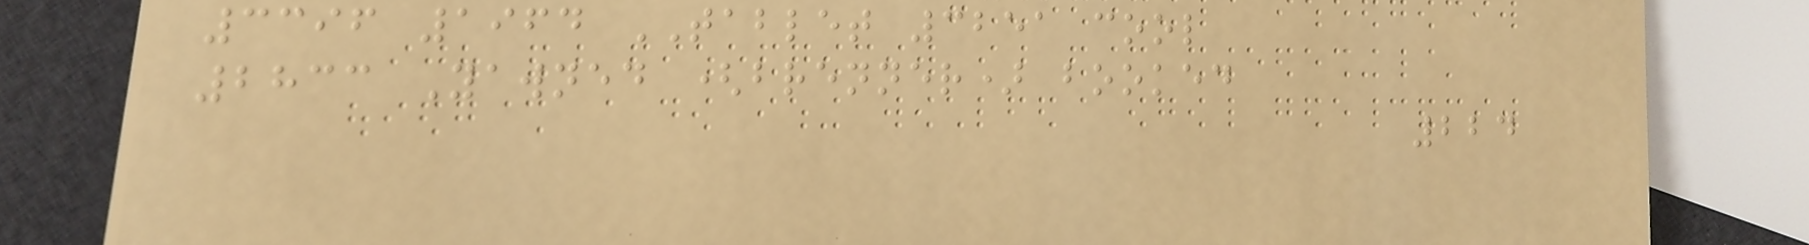3396 1964 TABLET 3251 cool
2833 Yawned (brenner) booked
224
